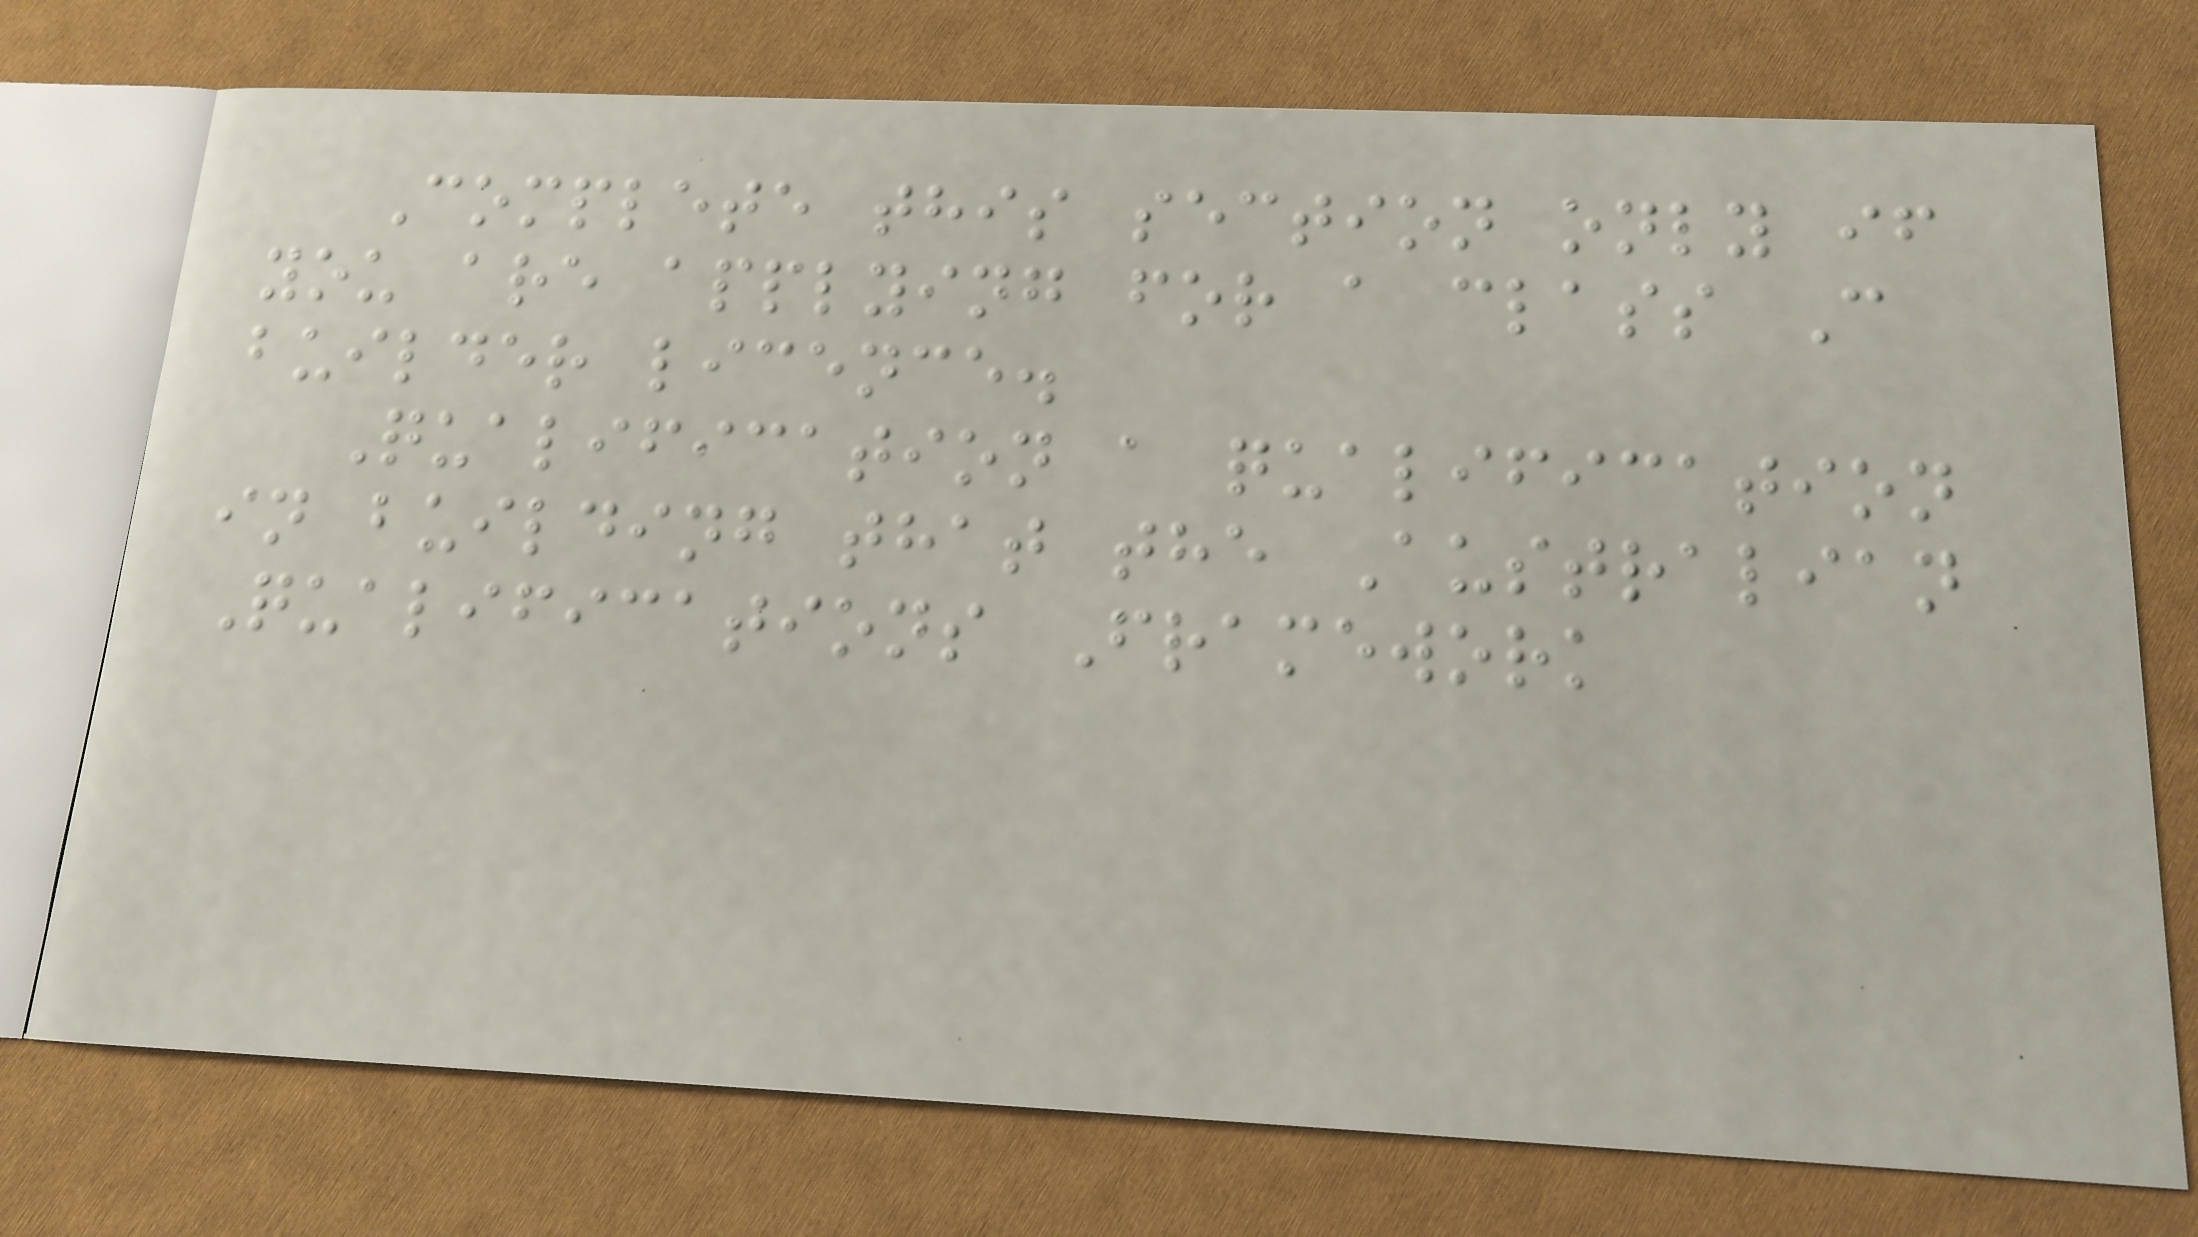Complete this section only if
you are applying for a class C
builder licence.
Qualification a qualification
in building that the Australian
Qualifications Framework
